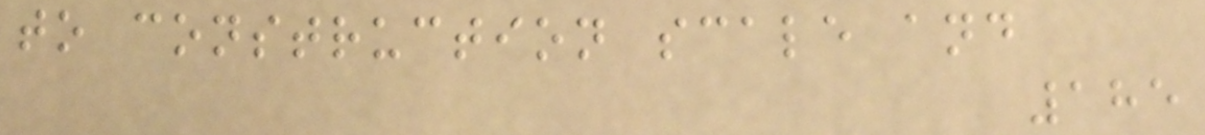to construction scale and
185
